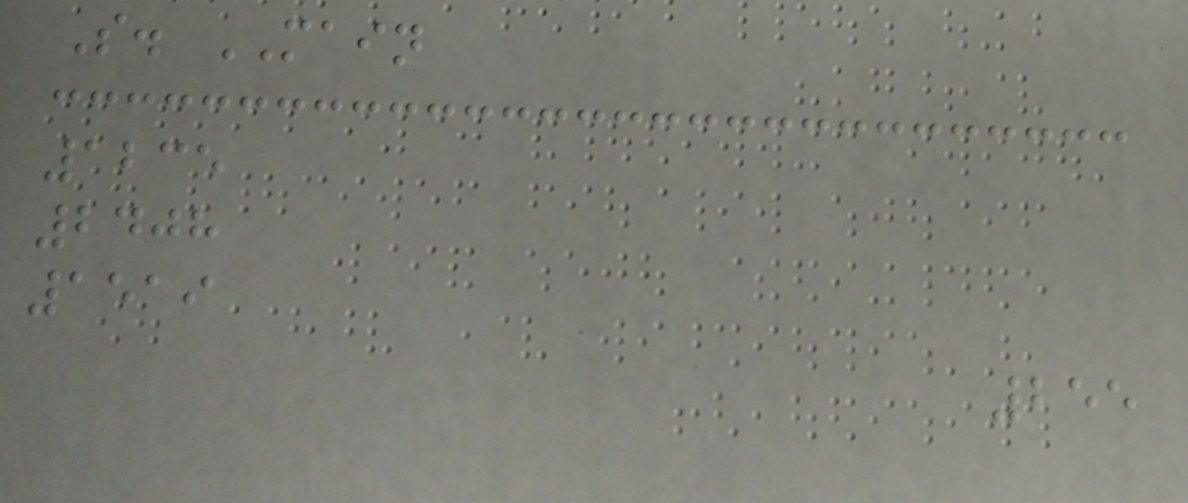S. MAIN
1235
2408
1519
255
